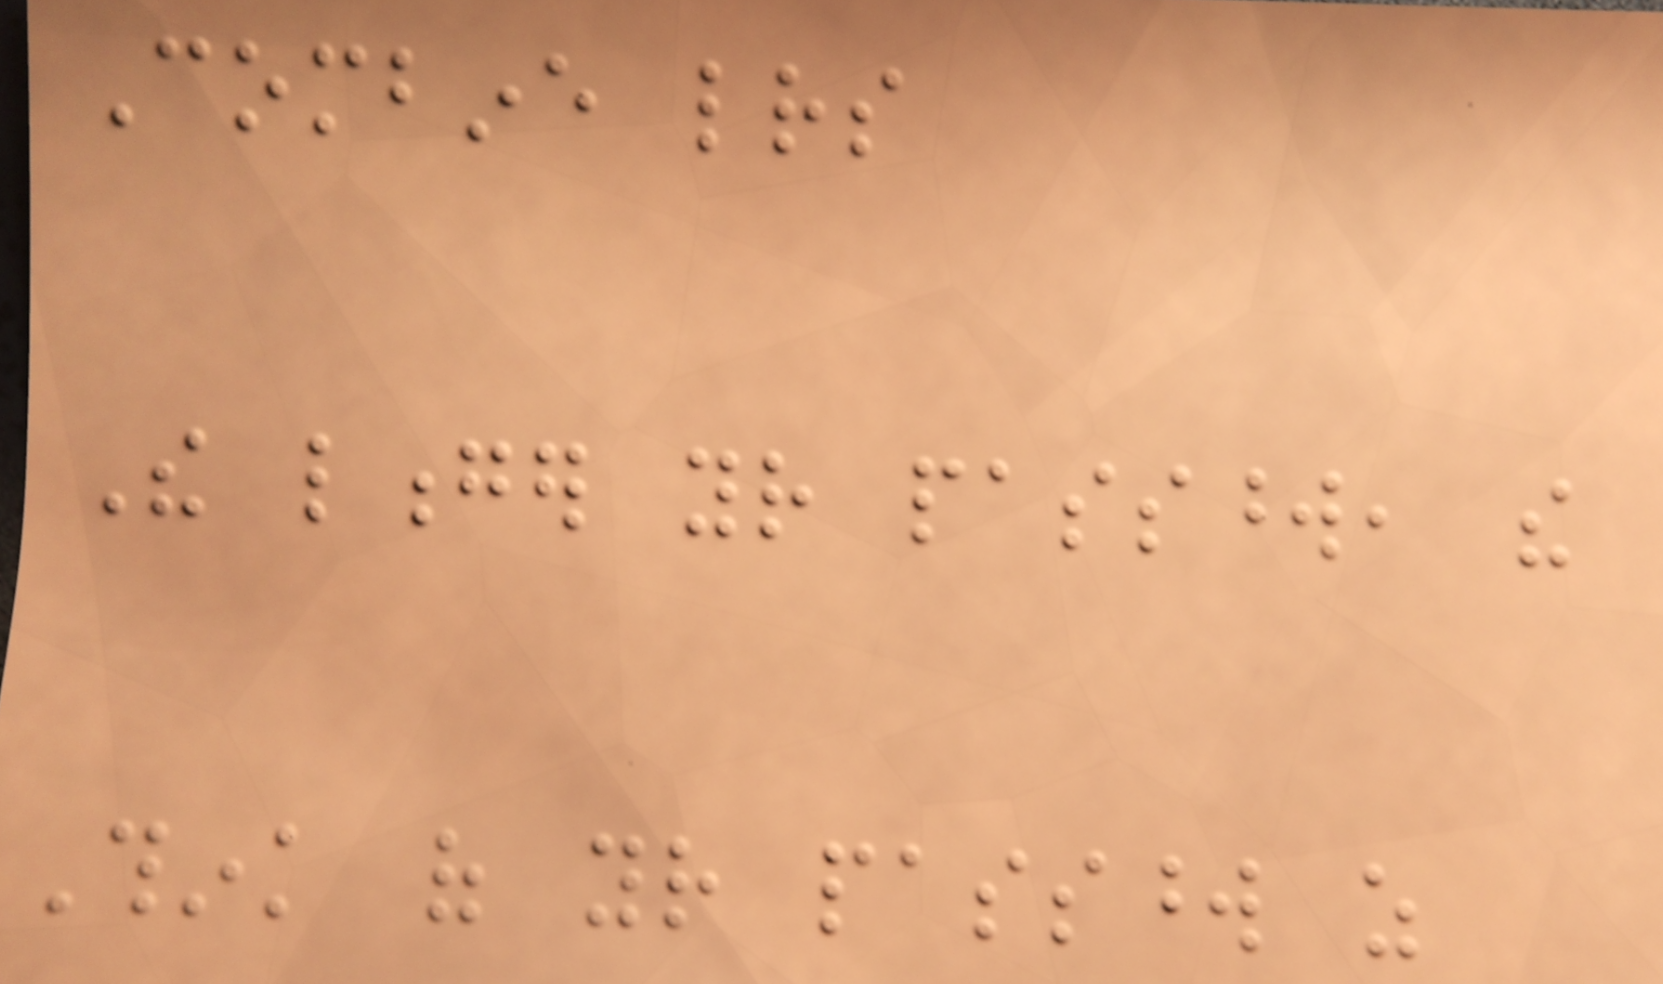Combine letters
The longer your password, the
Think of your password as
